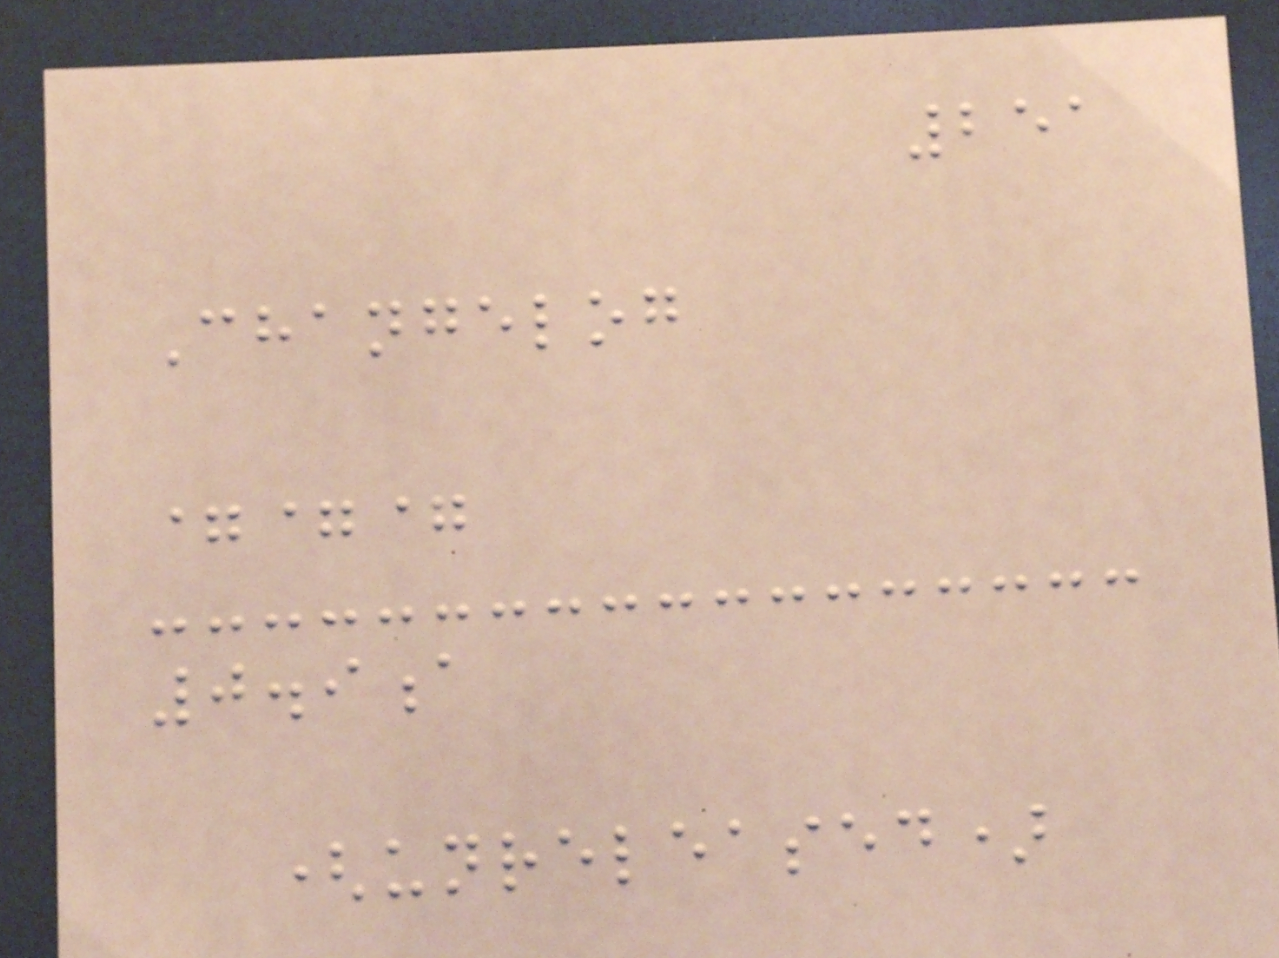251
Changelog
===
0.9a
(unreleased)
